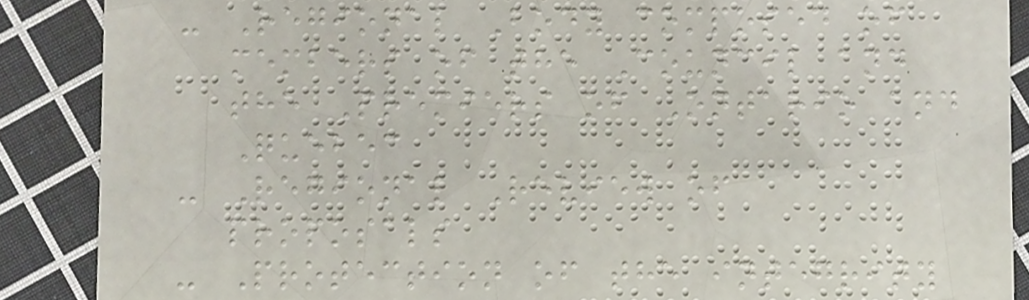- Regional Body composed of
members of the Council and
the Premiers of Ontario and
Quebec
- Regional Review of
proposals
- Protection of the integrity
